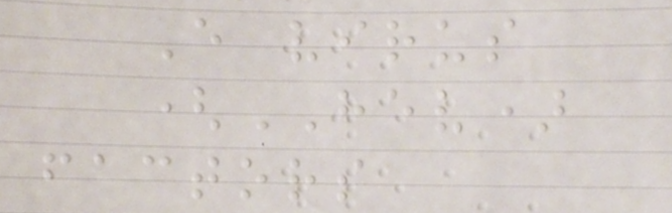E virus
(HEV)
factors
